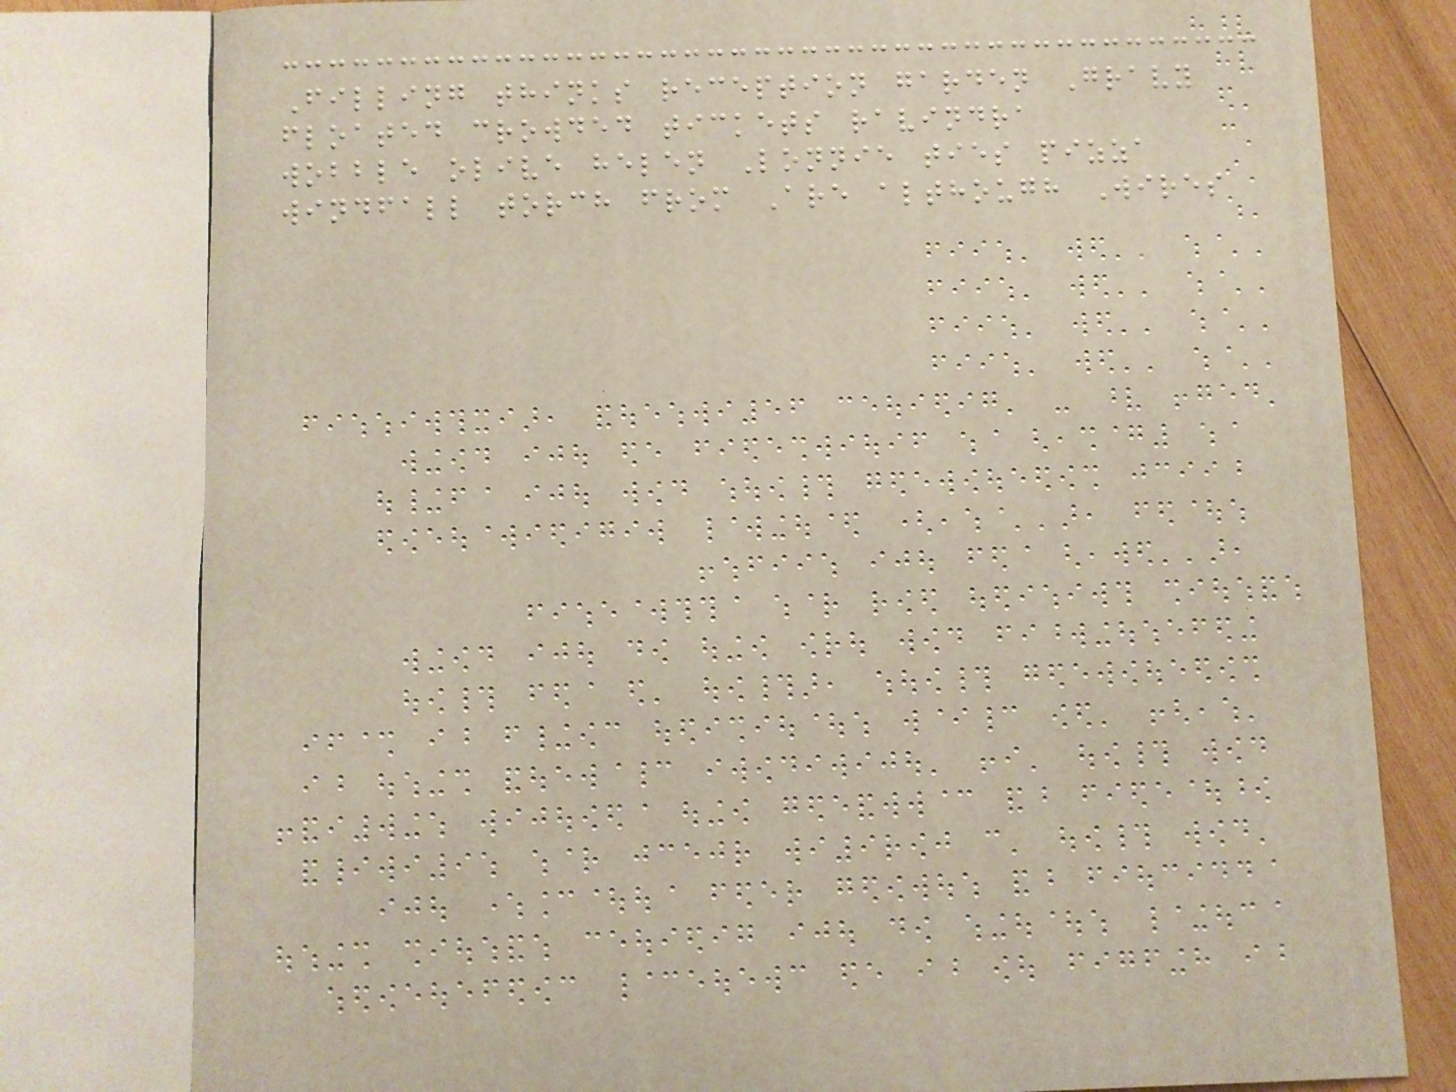Filling thinks reception garden Gravy
floated crowded tickets ravindra
wobble olive helen Lonnie ties pizza
windfall torch from Are although Wires
